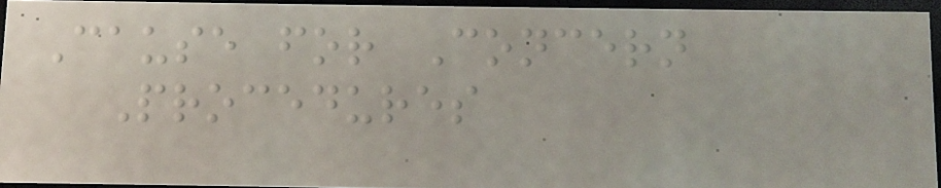Cause for Concern
Procedures
